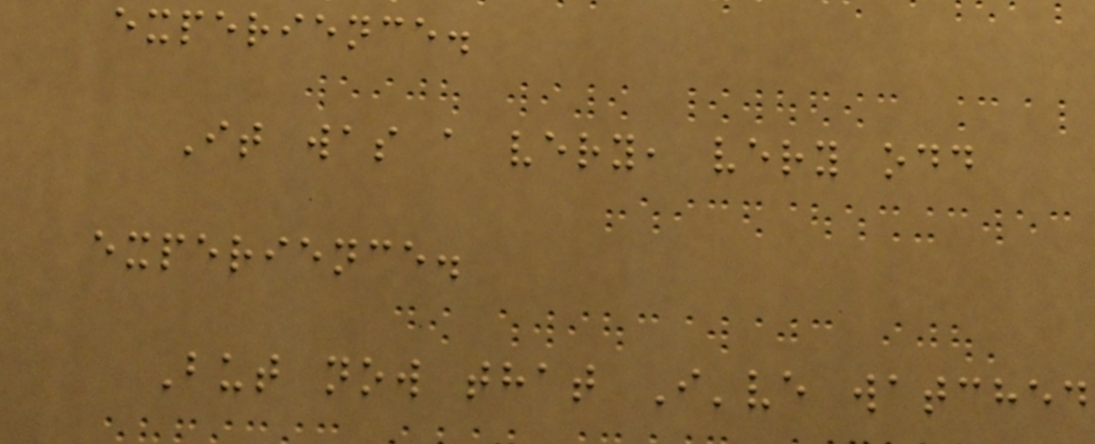experience.
It was a very, very odd
experience.
But now that I've watched
